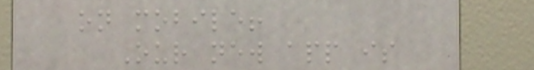on mobile!
Our new app is
